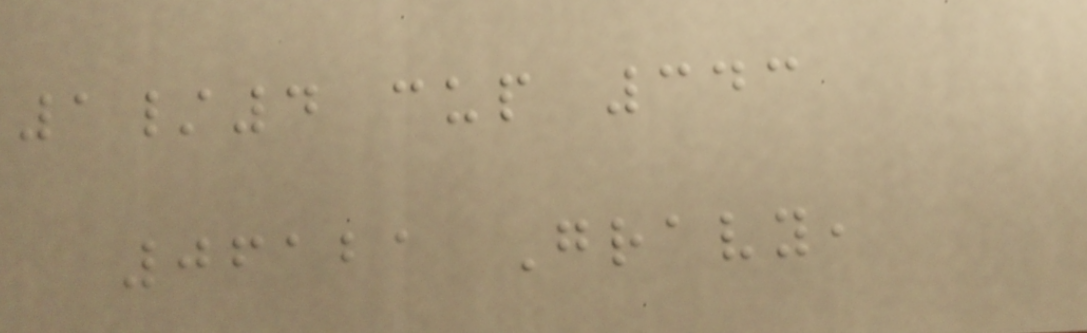1/4 cup 343
06121 Gravy,
